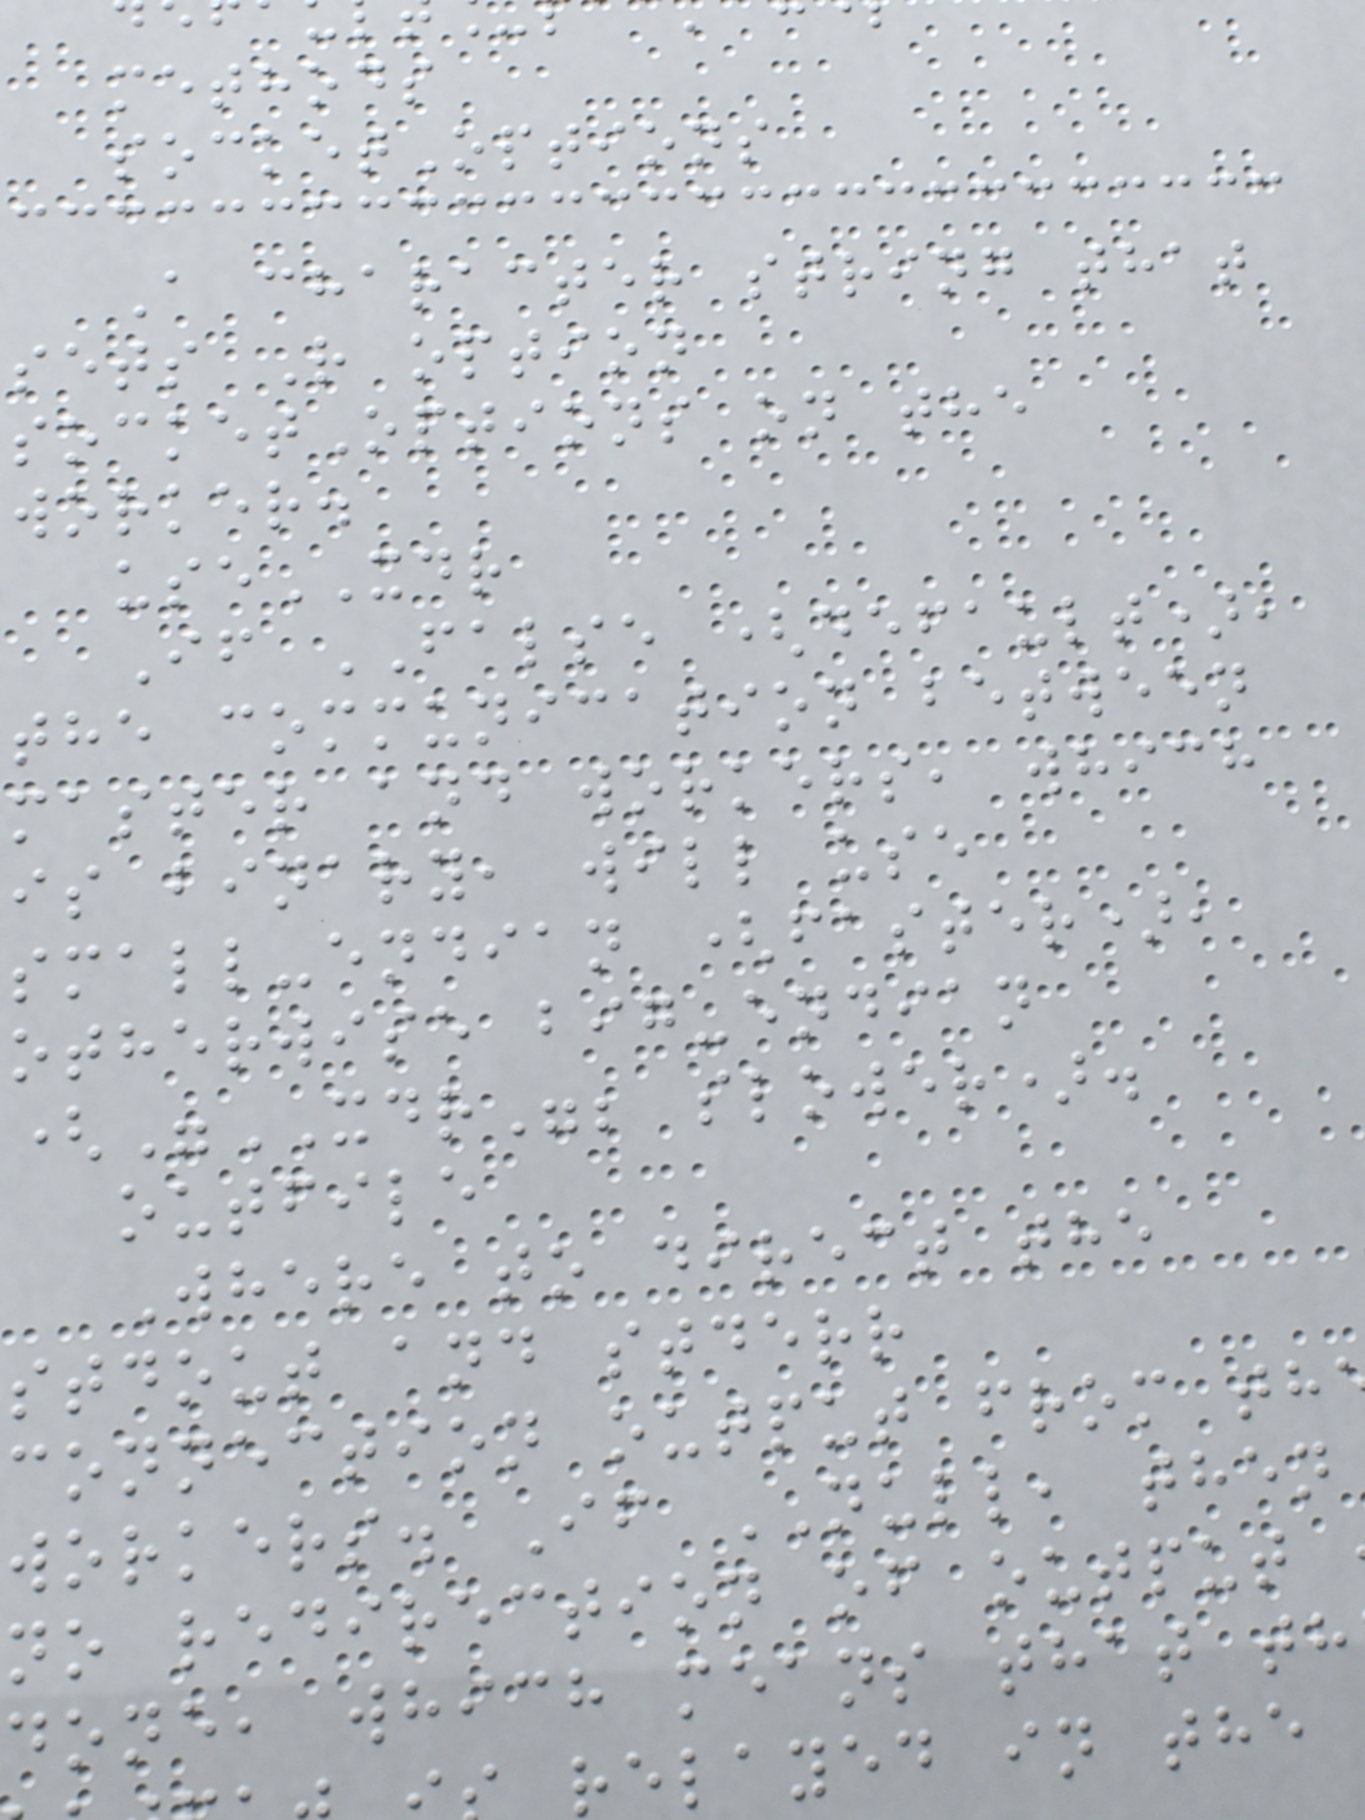methods
socketOptions
A character string that
sets R option
socketOptions on the
worker.
useXDR
If FALSE (default),
the communication between
master and workers, which
is binary, will use
small-endian (faster),
otherwise big-endian
("XDR"; slower).
outfile
Where to direct the
stdout and stderr
connection output from th
workers. If NULL, then
no redirection of output
done, which means that th
relayed in the
